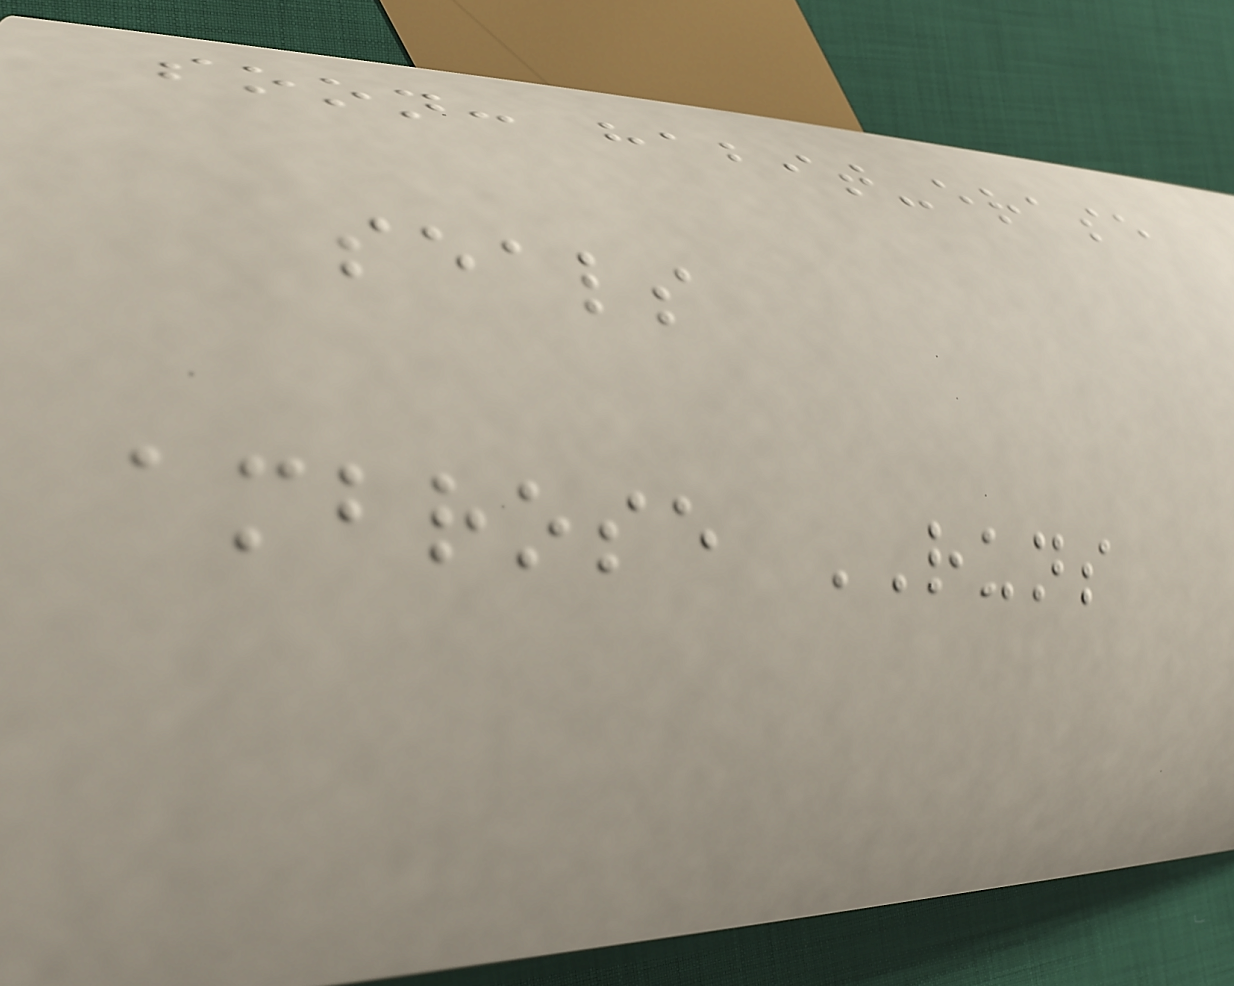soon: habit-erase
seals
ambrose RUNS
